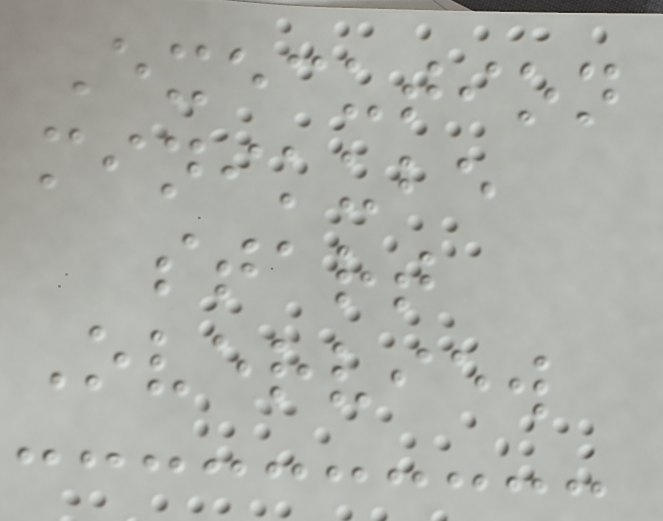Execution
minikube
start
Overview
